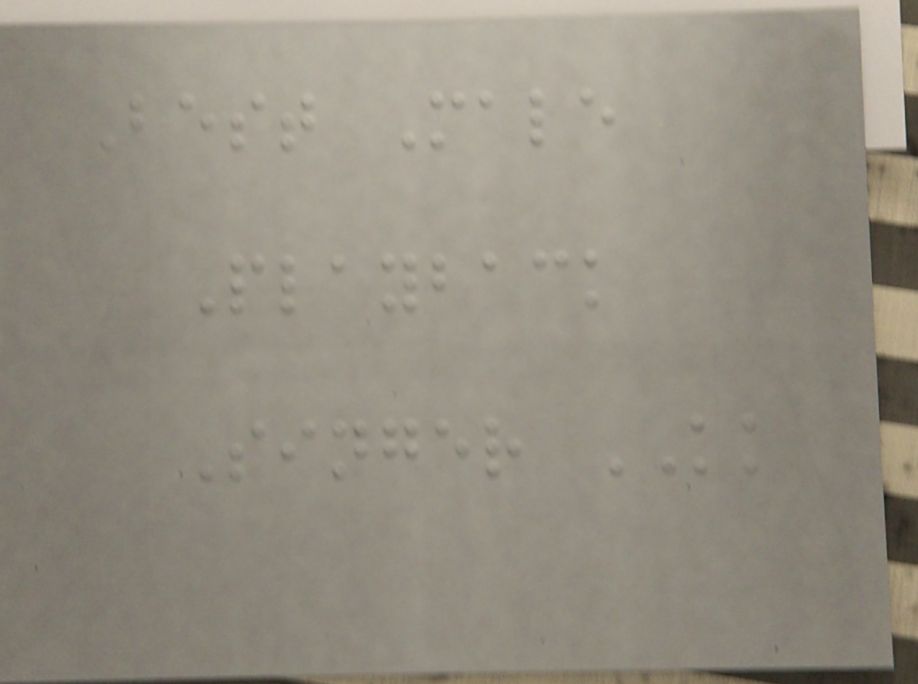Best Male
Playback
Singer KK
